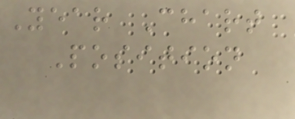Year Chart
Position
